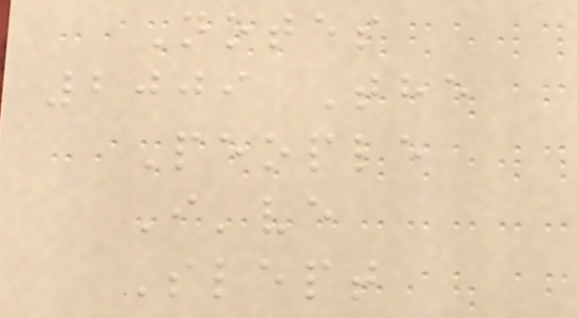Notes
2009 The
People
I've
Slept
